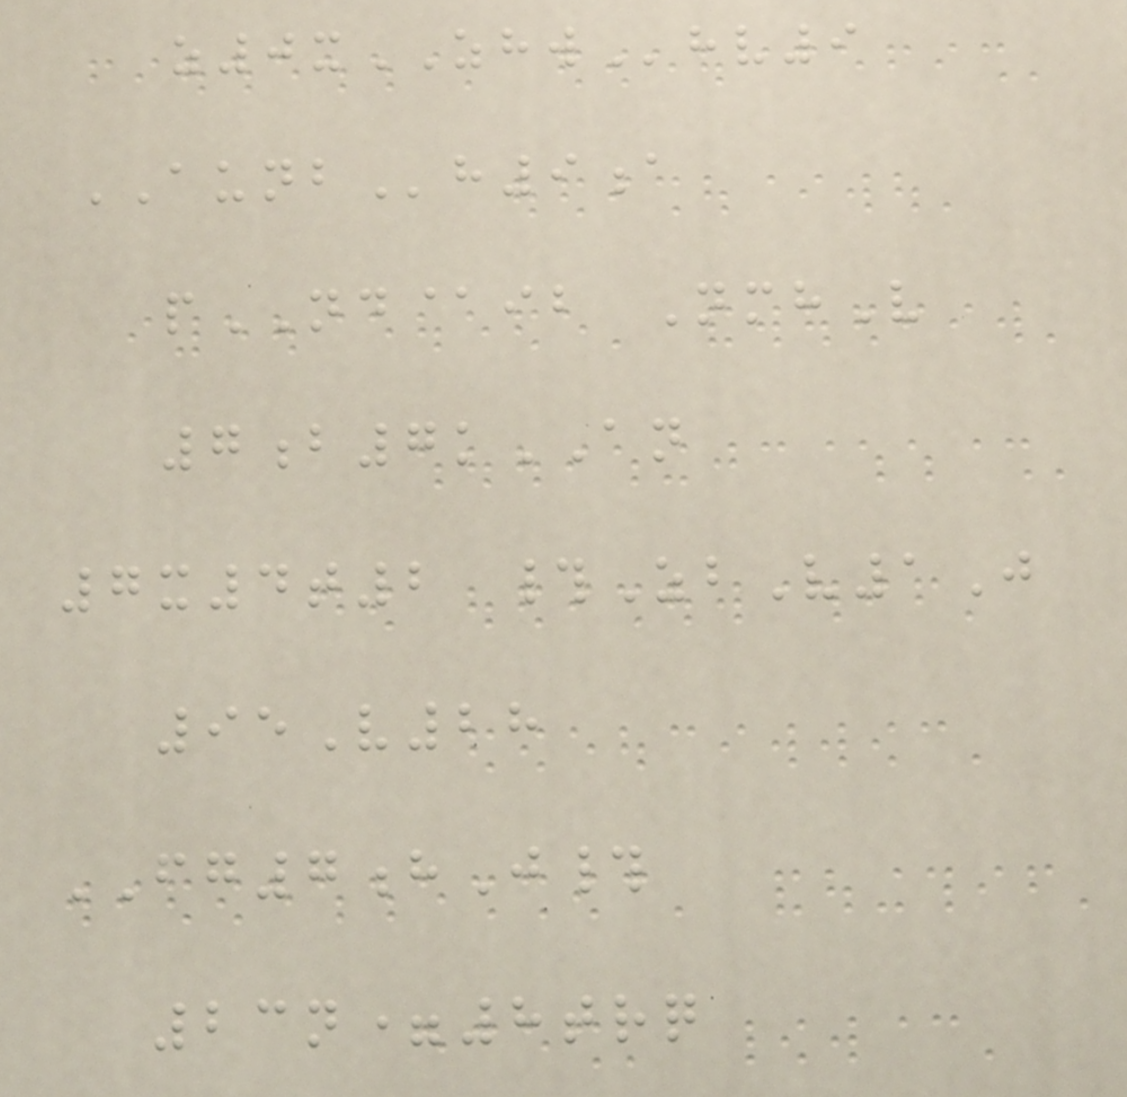z0xZHWhv9
AUNBh9a
pND@ib NmhV
7b7kAN
7x4t2 #ZbV1J
95V28
FG7hJ#
23n=8trq
